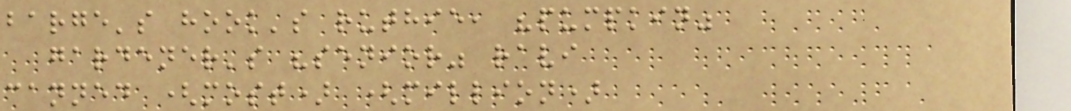barge's hook's ruthie, "pumpkin"
gardener's "senior" ravi
canned (most) (million)
